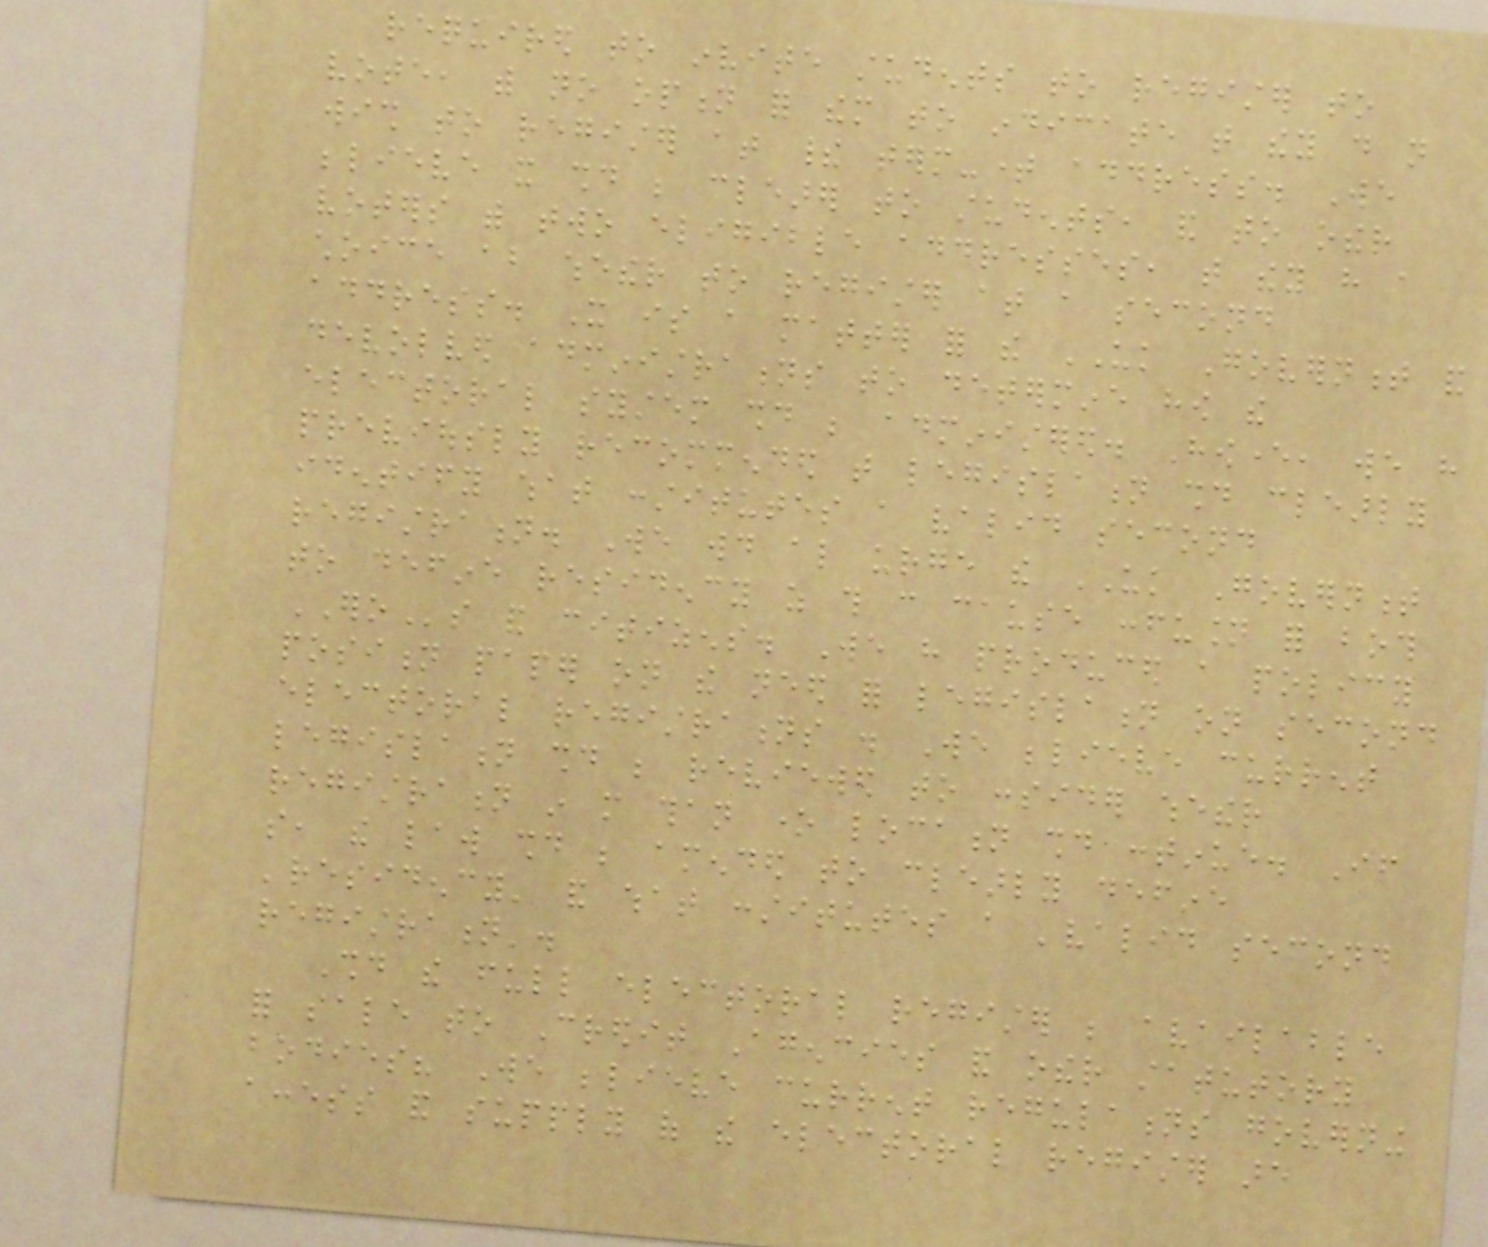required to invite students to register to
vote, with no option for them to indicate that they do not
wish to register at their term-time address. We
believe it should be clearer to students, and to other
voters with two eligible addresses, that they have a
choice about whether to register at a second
address. It is a matter for the UK Government and
devolved administrations to determine how the
electoral system should be administered. However, we have
previously recommended that legislation should clearly
identify what constitutes a valid second
registration. We would also urge the UK Government
to define residency as this can cause confusion for both
EROs and citizens. We have produced a policy
position paper on the need for legislation on second
electoral registrations . We believe current
legislation should be reviewed to consider whether
registration in more than one location should continue. If
so, the law should be amended to clearly define
'residency' and what constitutes a 'valid second
registration'.
Should the full electoral register be available
for sale to Credit Agencies and other statutory
bodies? We believe current regulations governing
access and supply of the electoral register are
